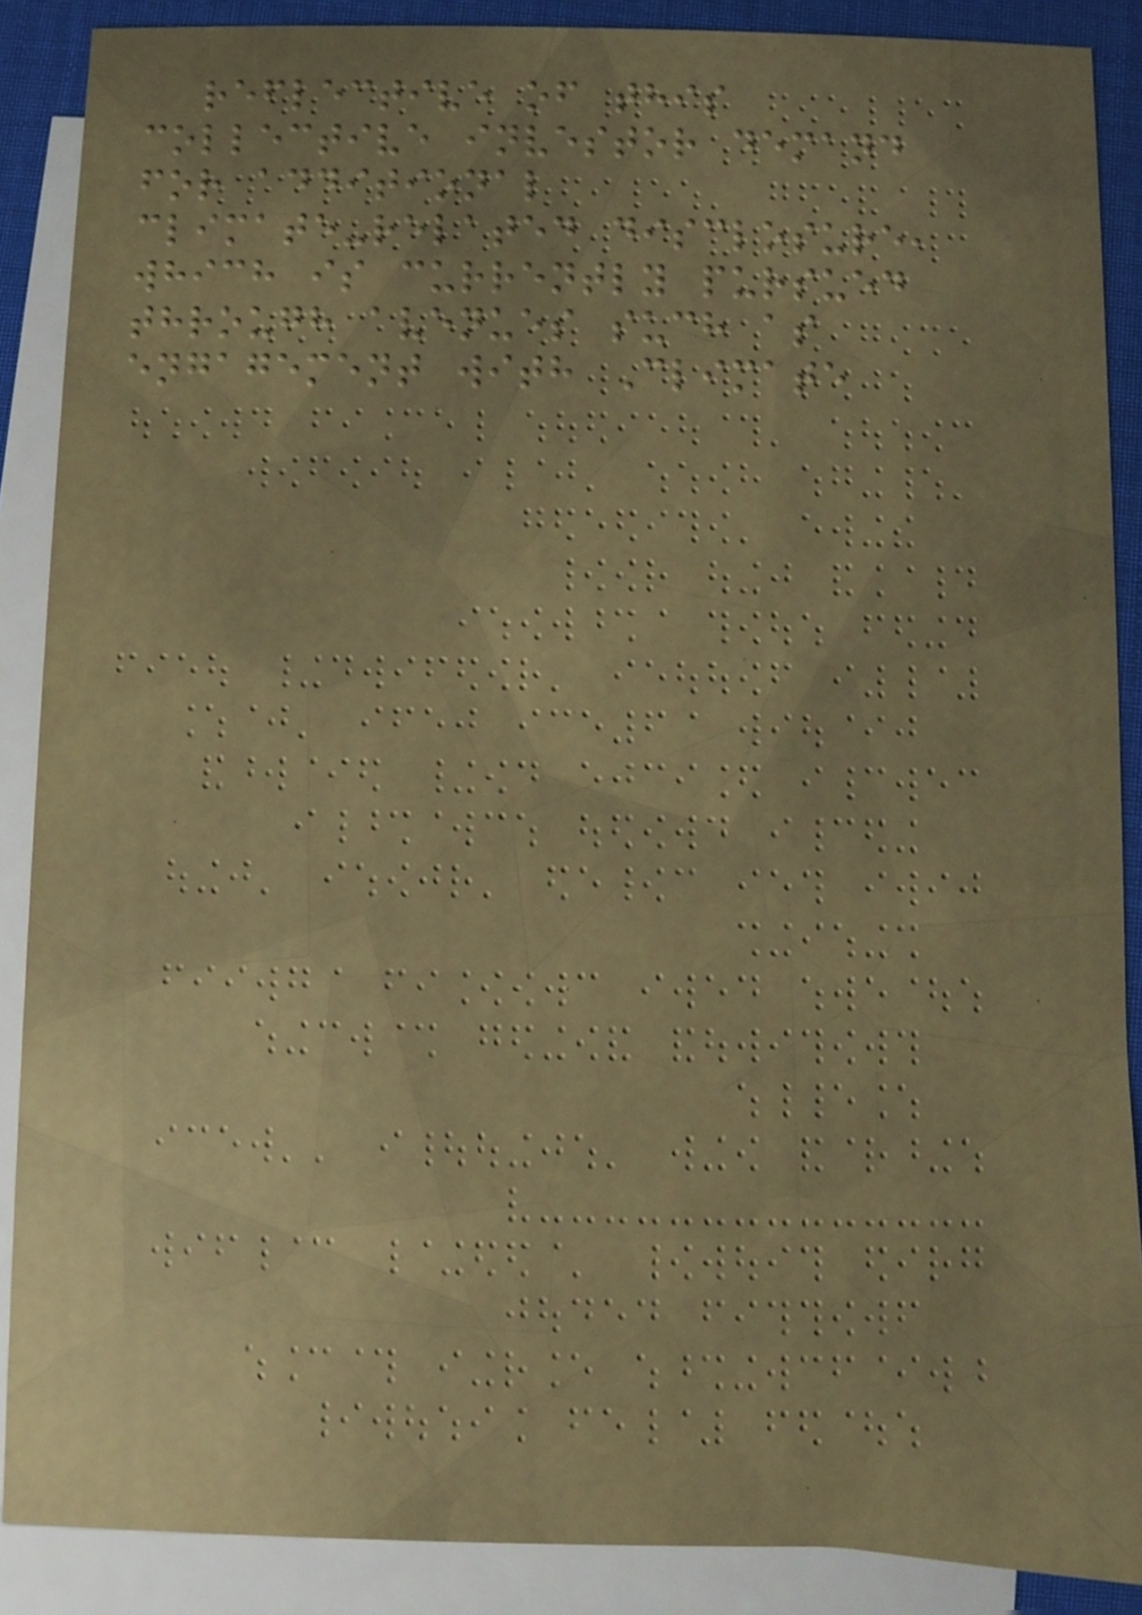reflective of this
collective investor demand
for additional
climate-related disclosure,
which is currently pursued
through avenues such as
engagement with Climate
